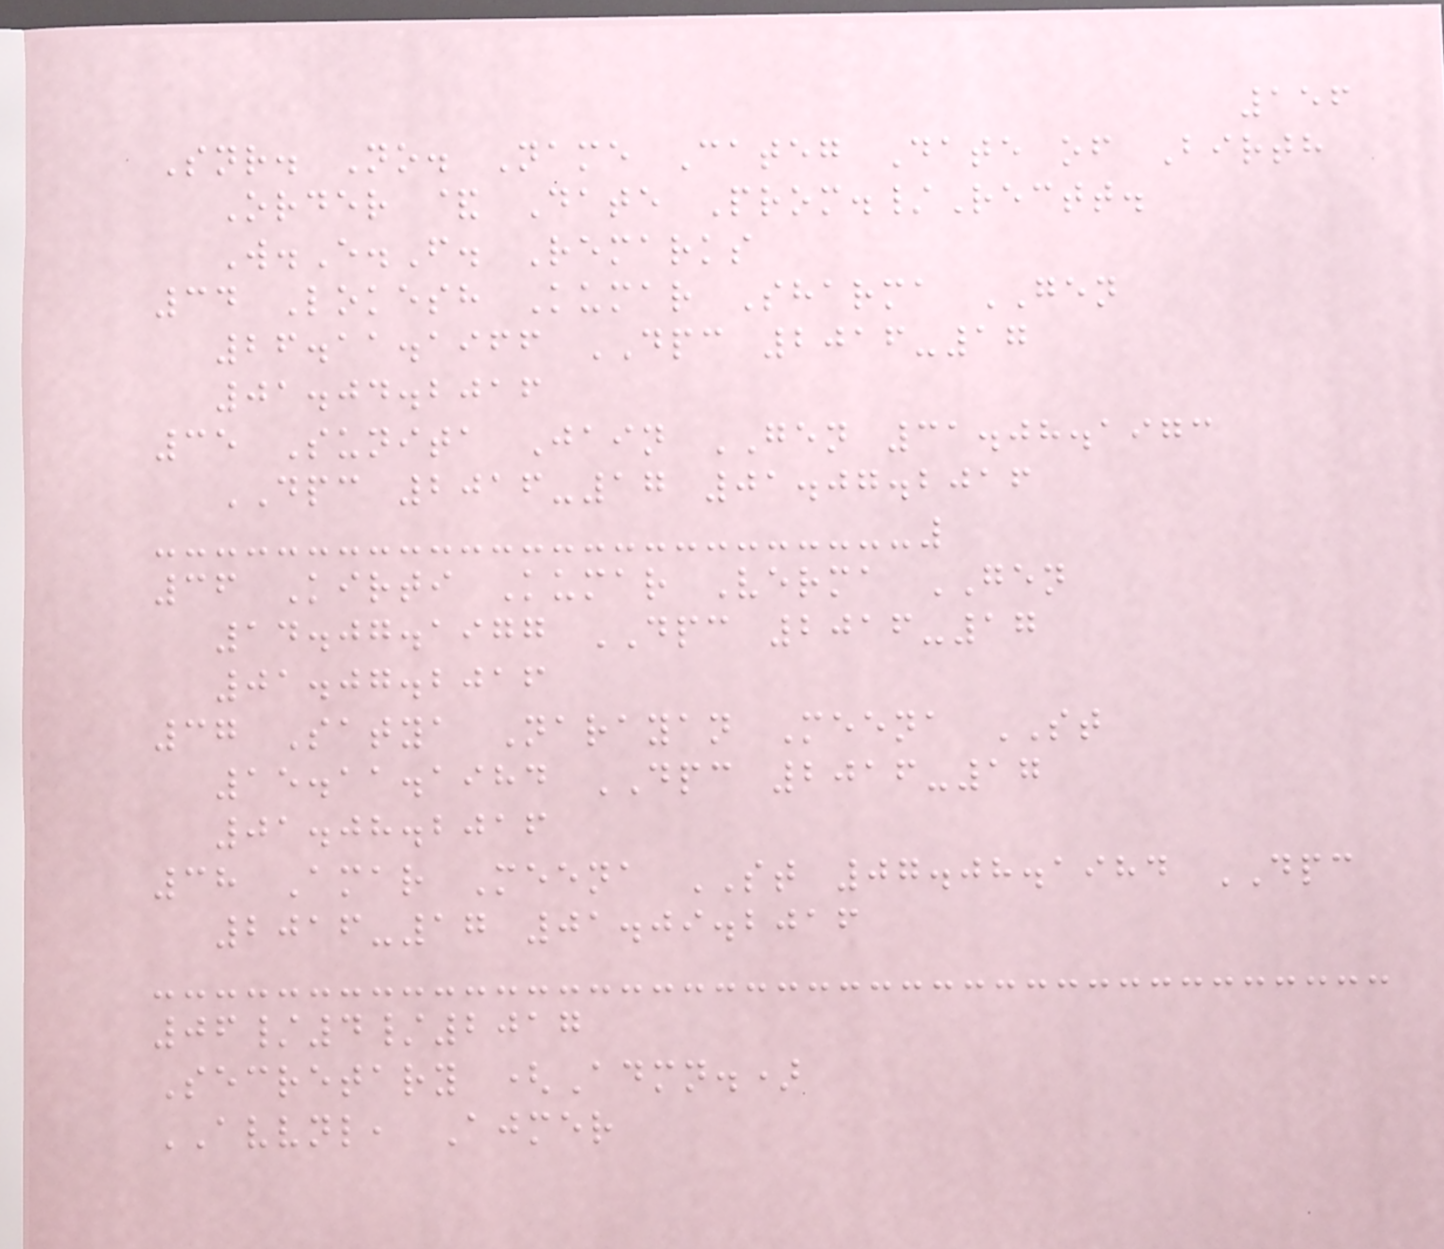156
Snr. No. Name Categ Date of Birth
Order & Date Prom./Rectt.
W.E.F. Remarks
34 Lokesh Kumar Sharma GEN
26.11.1966 DPC 2016-17
01.04.2016
35 Sunita Jain GEN 31.08.1973
DPC 2016-17 01.07.2016
36 Kirti Kumar Verma GEN
14.07.1977 DPC 2016-17
01.07.2016
37 Satya Narayan Meena ST
15.11.1984 DPC 2016-17
01.08.2016
38 Amar Meena ST 07.08.1984 DPC
2016-17 01.09.2016
06/4/2017
Secretary (Admn.)
AVVNL, Ajmer
